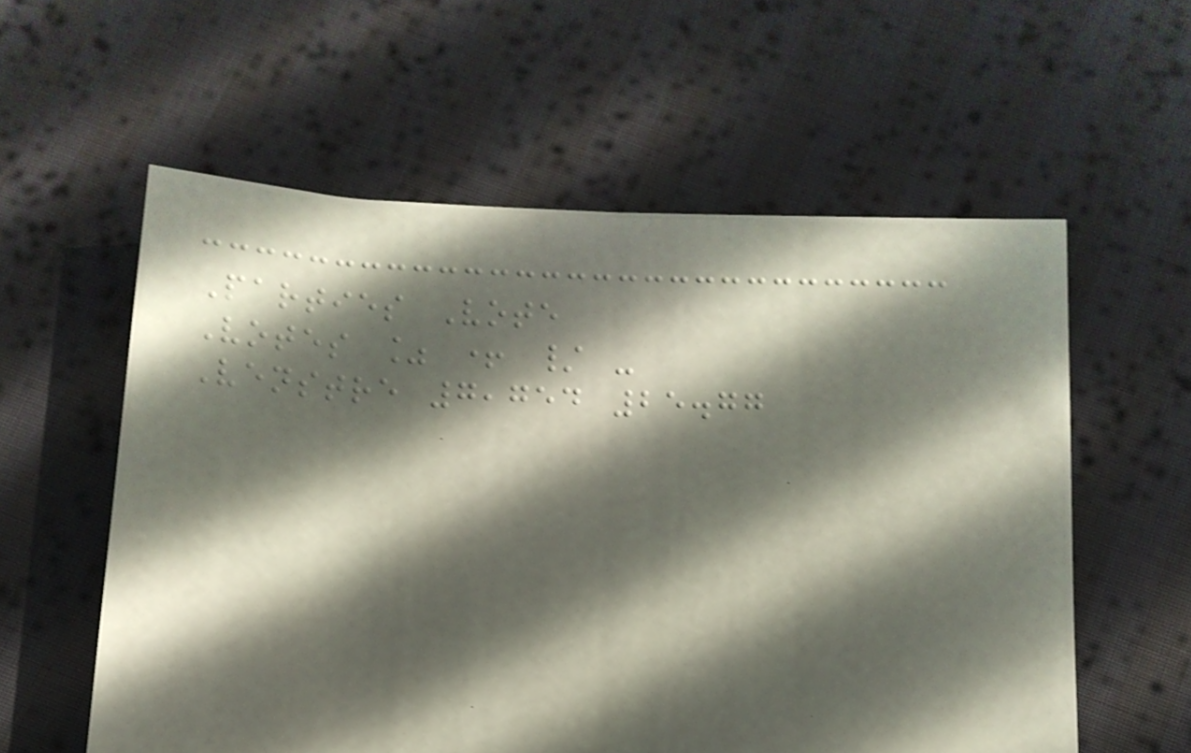Parties Vote
Votes % + / -
Venstre 7,754 25.77
